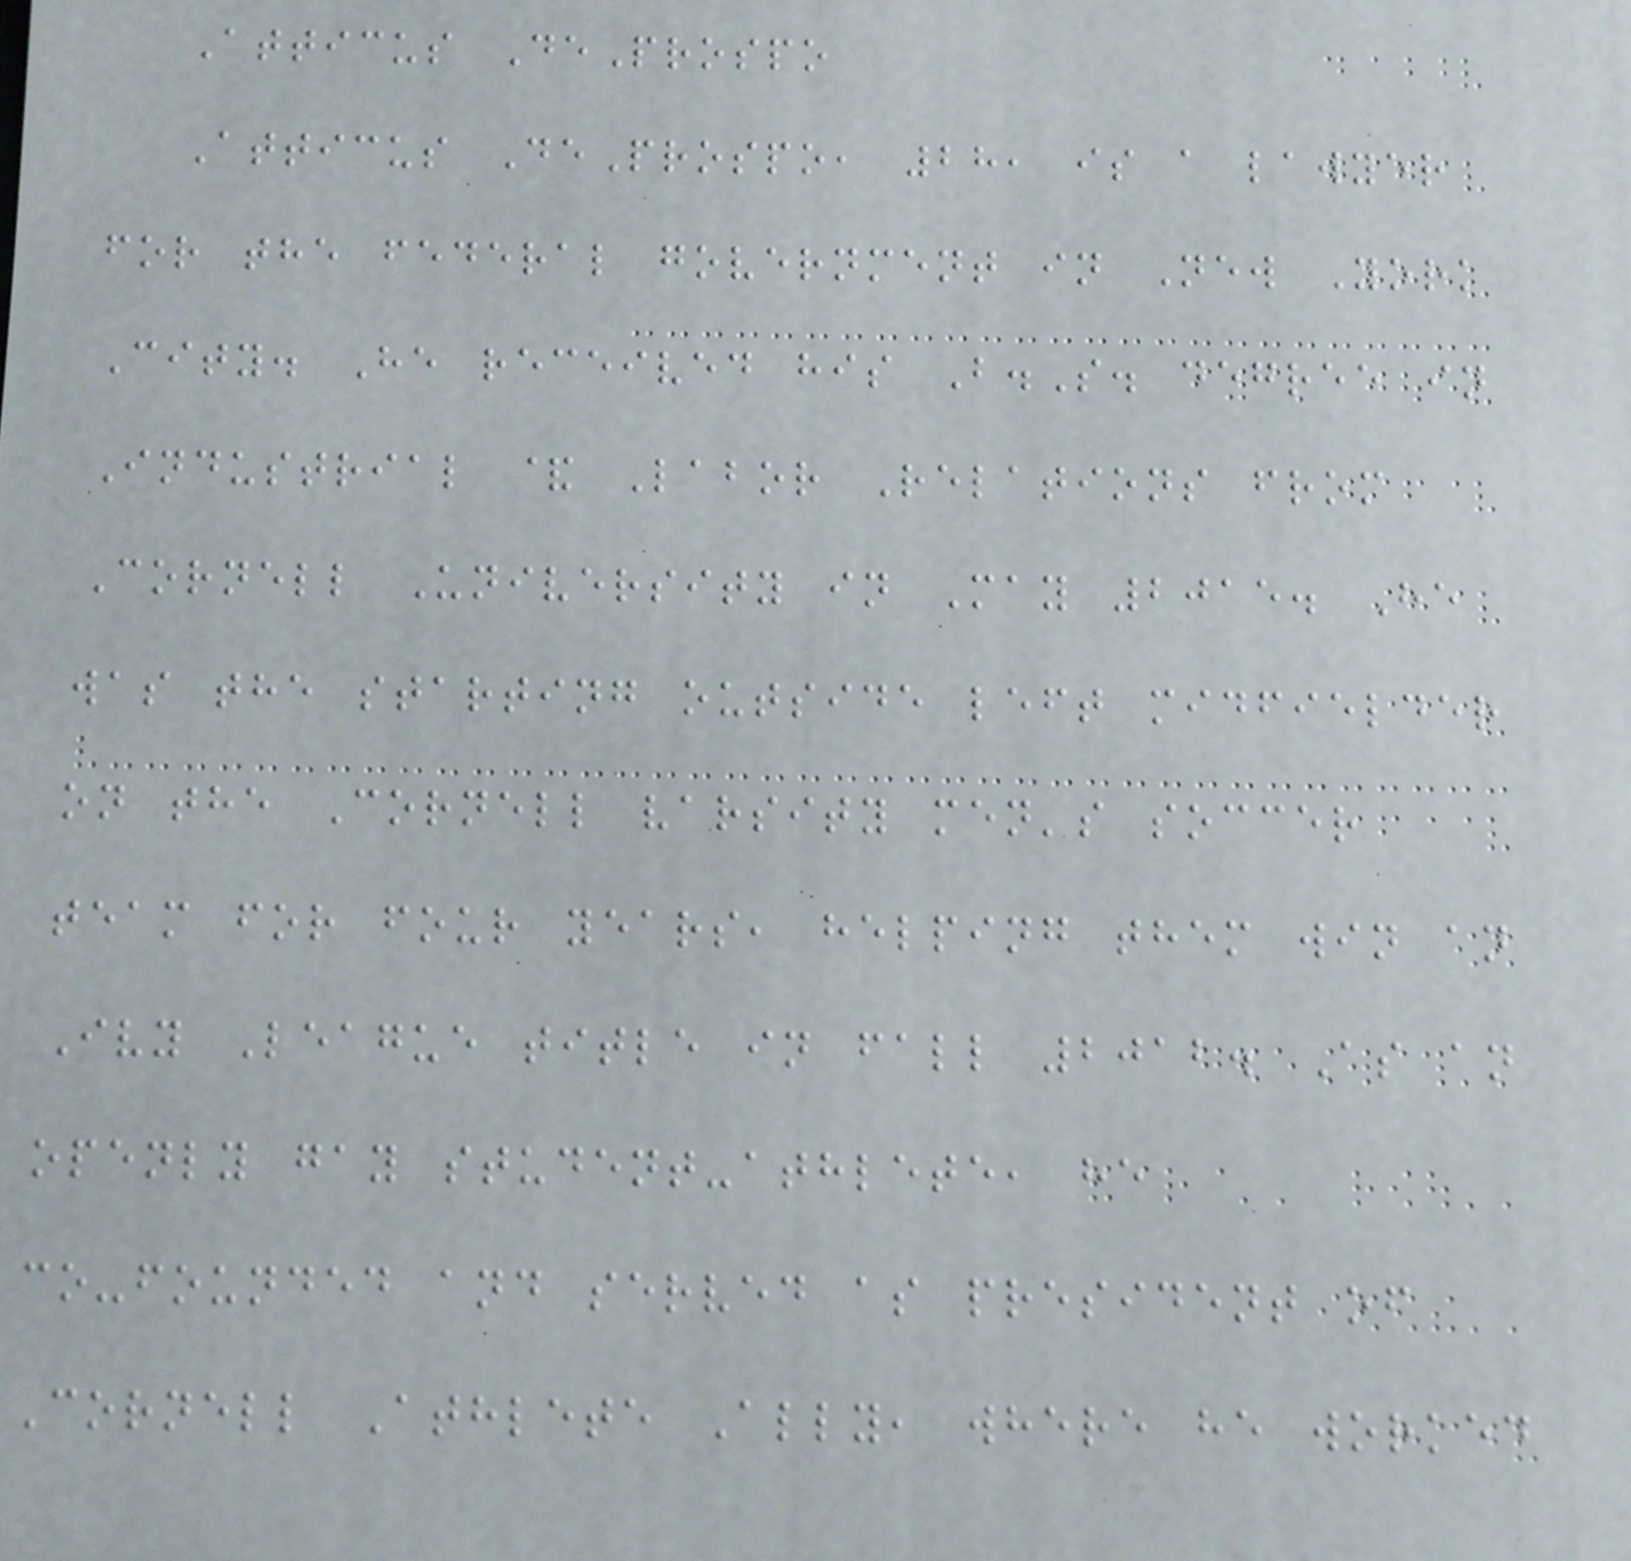Atticus DeProspo
Atticus DeProspo, 28, is a lawyer
for the federal government in New York
City. He received his B.S. degree in
Industrial & Labor Relations from
Cornell University in May 2015. He
was the starting outside left midfielder
on the Cornell varsity men's soccer
team for four years, helping them win an
Ivy League title in fall 2012. As an
openly gay student-athlete, he
co-founded and served as president of
Cornell Athlete Ally, where he worked
